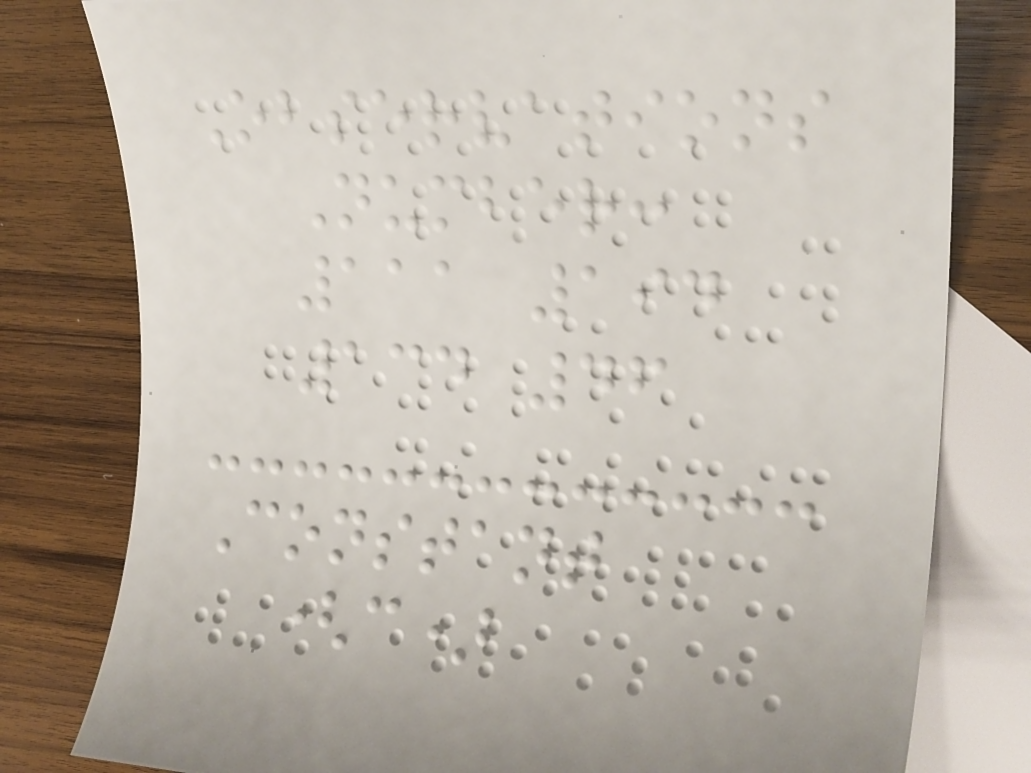Observations
Number:
111 194
134 46
Constant
(c)
